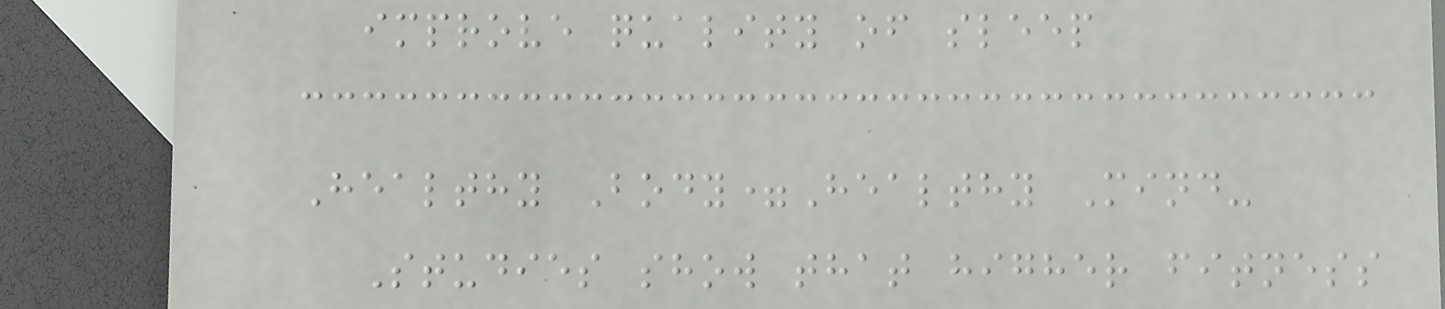improve quality of sleep
Healthy Body=Healthy Mind-
Studies show that higher fitness
